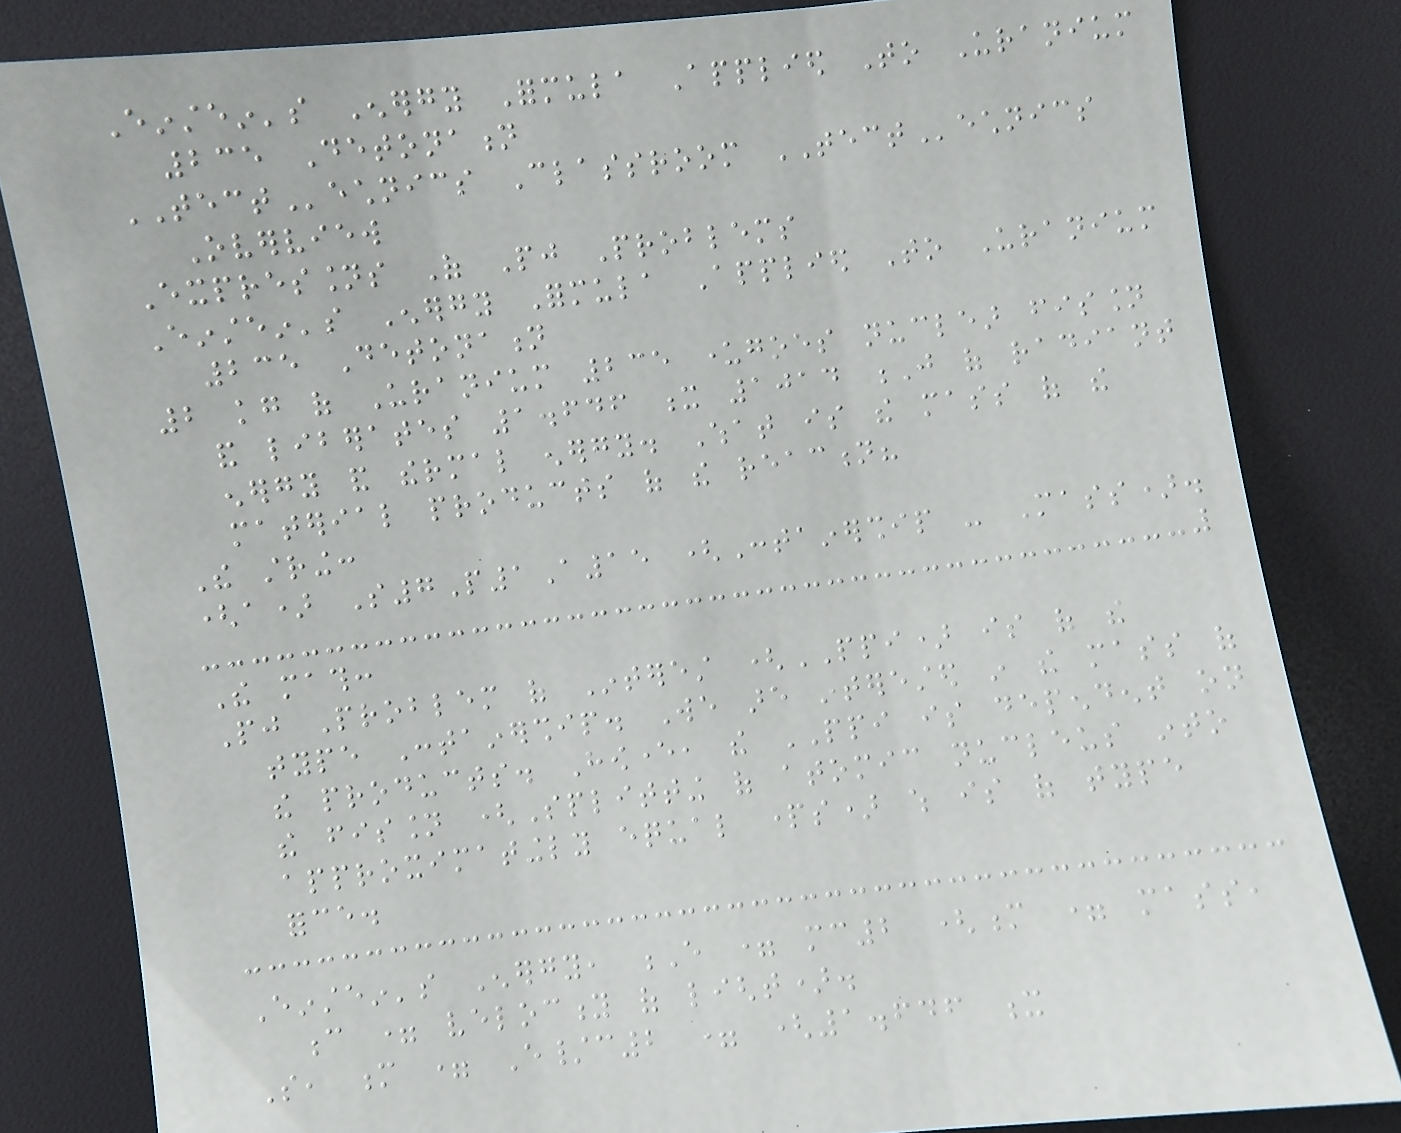Einstein's Energy Formula Applied To Uranium
235 Detonation
TECTechnics Classroom TECTechnics
Overview
Expressions Of Pj Problems
Einstein's Energy Formula Applied To Uranium
235 Detonation
2 kg of Uranium 235 undergoes nuclear fission
and liberates 1.646 x 1014 J of radiant
energy and thermal energy. What is the mass of the
material products of the reaction?
The string:
(a) S7P1A15 (Containership - Mass).
The math:
Pj Problem of Interest (PPI) is of the
type Containership. We are interested in the mass of
the products. However, the PPI is dependent on
the fission (Splitting of atomic nucleus into
approximatingly equal parts) which is of type
force.
Einstein's Energy, E = mc2 (m = mass,
c = velocity of light).
So, m = E/c2 = (1.646 x
